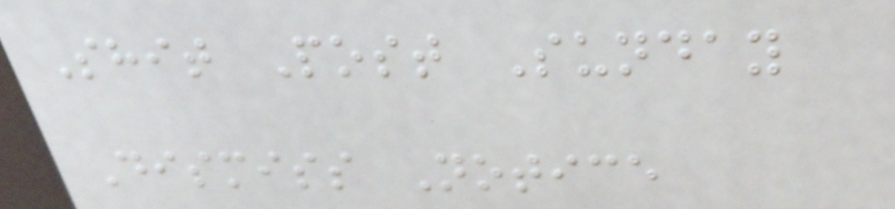Shit Post Sunday
Dismiss Notice
